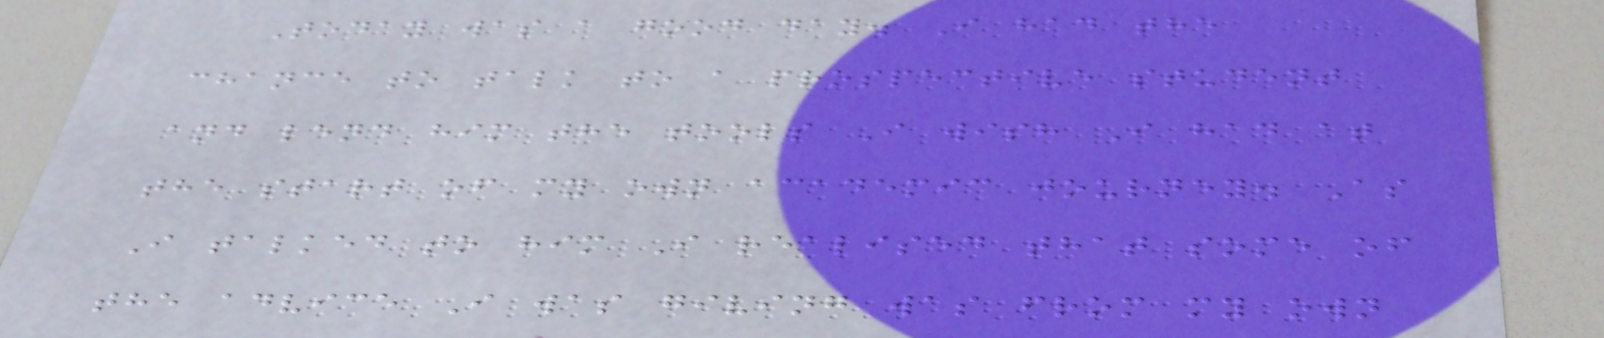Today was a good day. I had the
chance to talk to a prospective student
and lend him the tools I wish I had at
the start of my own academic journey. As
I talked to him I realised that some of
the advice I was giving was from my own
